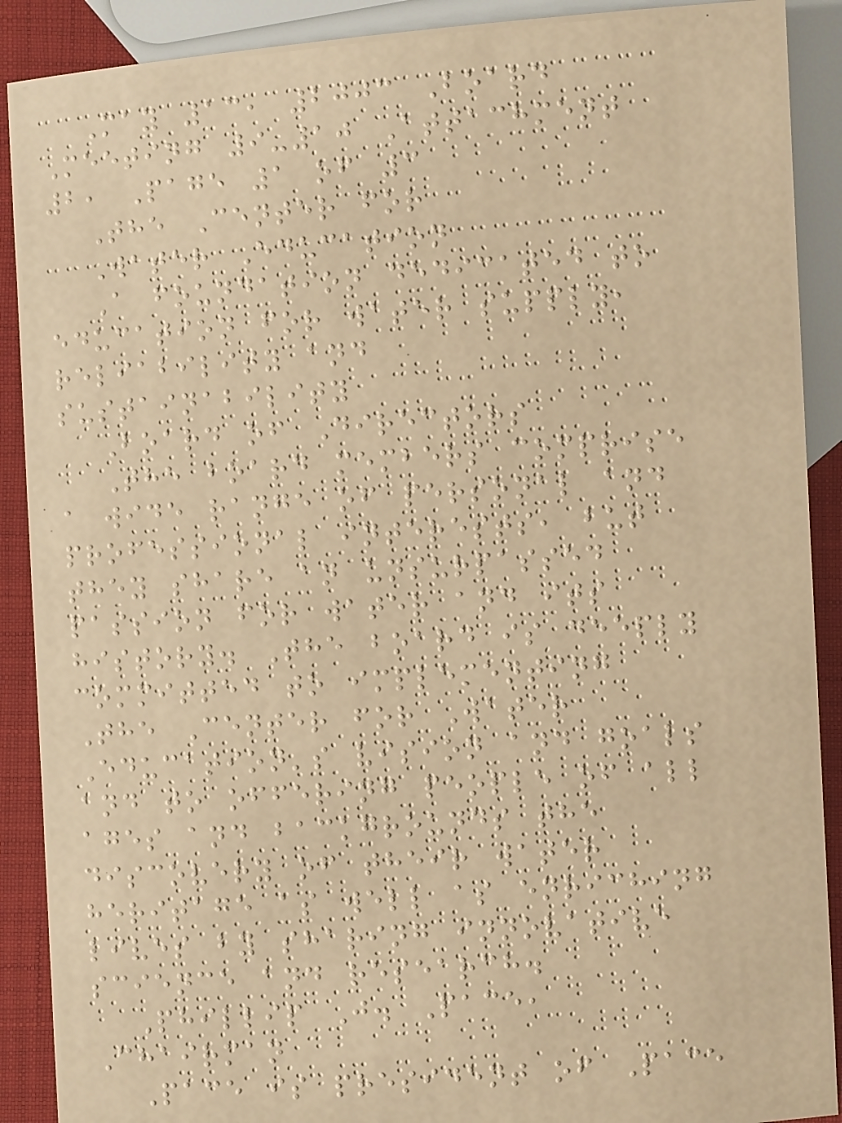May 13, 2003 Board
Meeting 9-10 Attachment
2, Page 1 of 3
The Center for
Water Education
A foundation dedicated to
education for water supply,
reliability and
sustainability
Board of Directors
The board members comprise
a wide range of personal and
professional interests, but
they share an unsurpassed
passion for water and its
history. The board is deeply
committed to implementing
The Center for Water
Education's vision and goals
and to offering people of all
ages and backgrounds the
discovery of their water
heritage as well as enriching
lives by sharing innovative
science and research.
Phillip J. Pace,
Chairman
Pace is president of Pace
